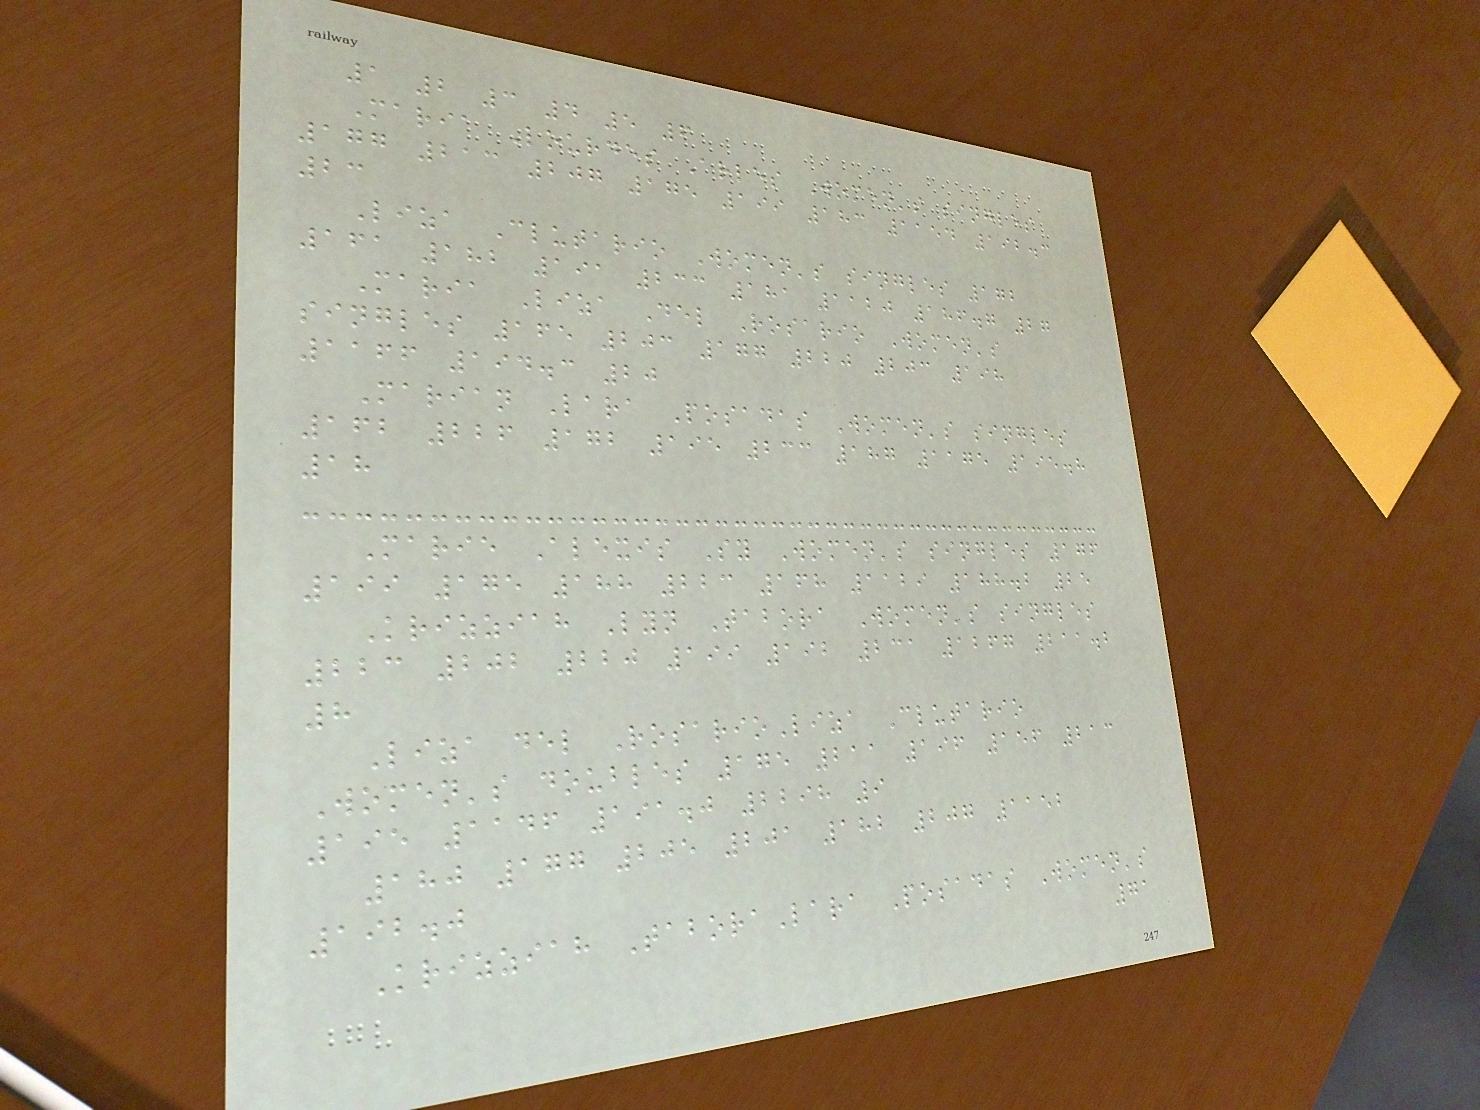1 2 3 4 5 6
Maria Lourdes Arles Women's singles
177 213 207 175 199 183 1154 192.3
23
Liza Clutario Women's singles 172
161 182 191 233 181 1120 186.7 27
Maria Liza Del Rosario Women's
singles 165 203 177 220 203 198
1166 194.3 20
Marian Lara Posadas Women's singles
162 226 172 195 233 187 1175 195.8
18
Marie Alexis Sy Women's singles 176
199 175 188 223 168 1129 188.2 25
Krizziah Lyn Tabora Women's singles
223 202 220 199 192 231 1267 211.2
8
Liza del RosarioLiza Clutario
Women's doubles 175 211 196 156 213
195 1146 191.0 2298 9
180 177 205 201 182 207 1152
192.0
Krizziah TaboraLara Posadas Women's
71
